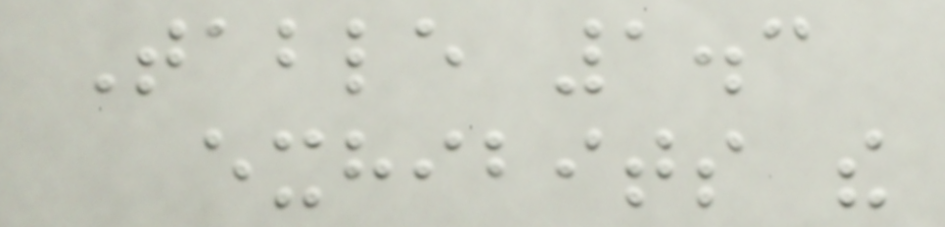Table 1.3
exhibits the
